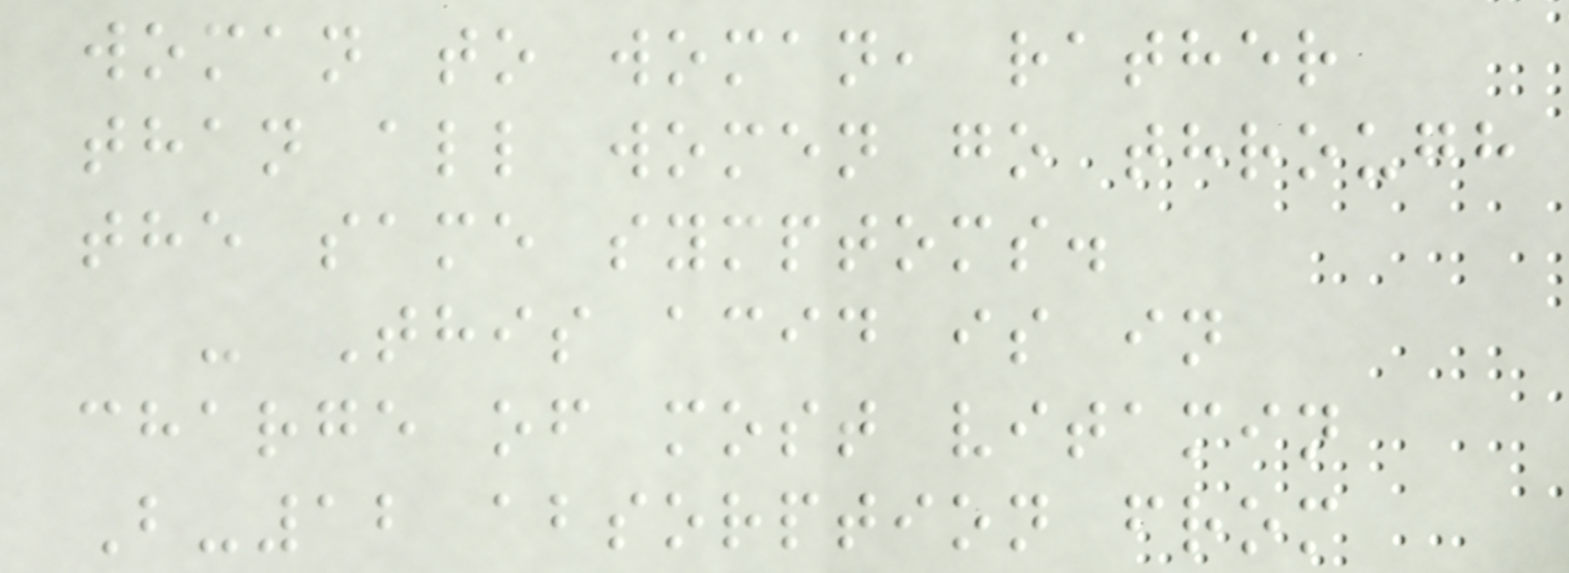woman to woman, rather
than all women go through
the same symptoms.
- This acid is in
charge of most vitamin
B-12 absorption from
